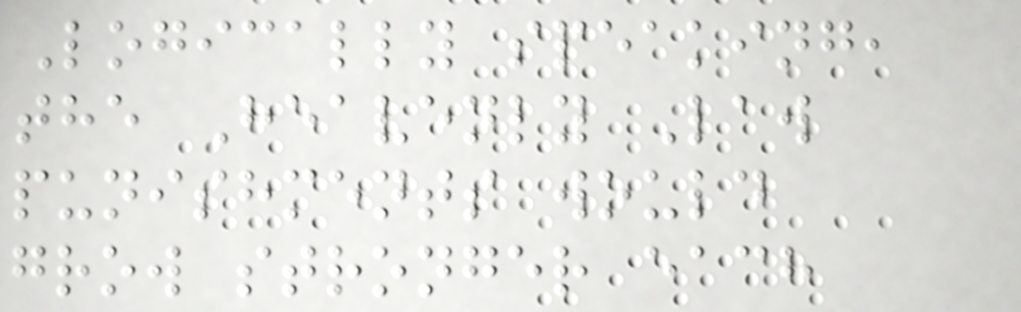Logically speaking,
the Heavenly Law
punishments would
grow stronger each
